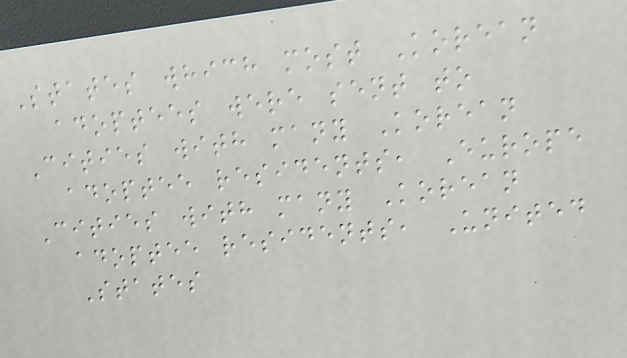States which most Korean
adoptees were sent to
Cities with many Korean
adoptee residents, Europe
Cities with many Korean
adoptee residents, United
States
